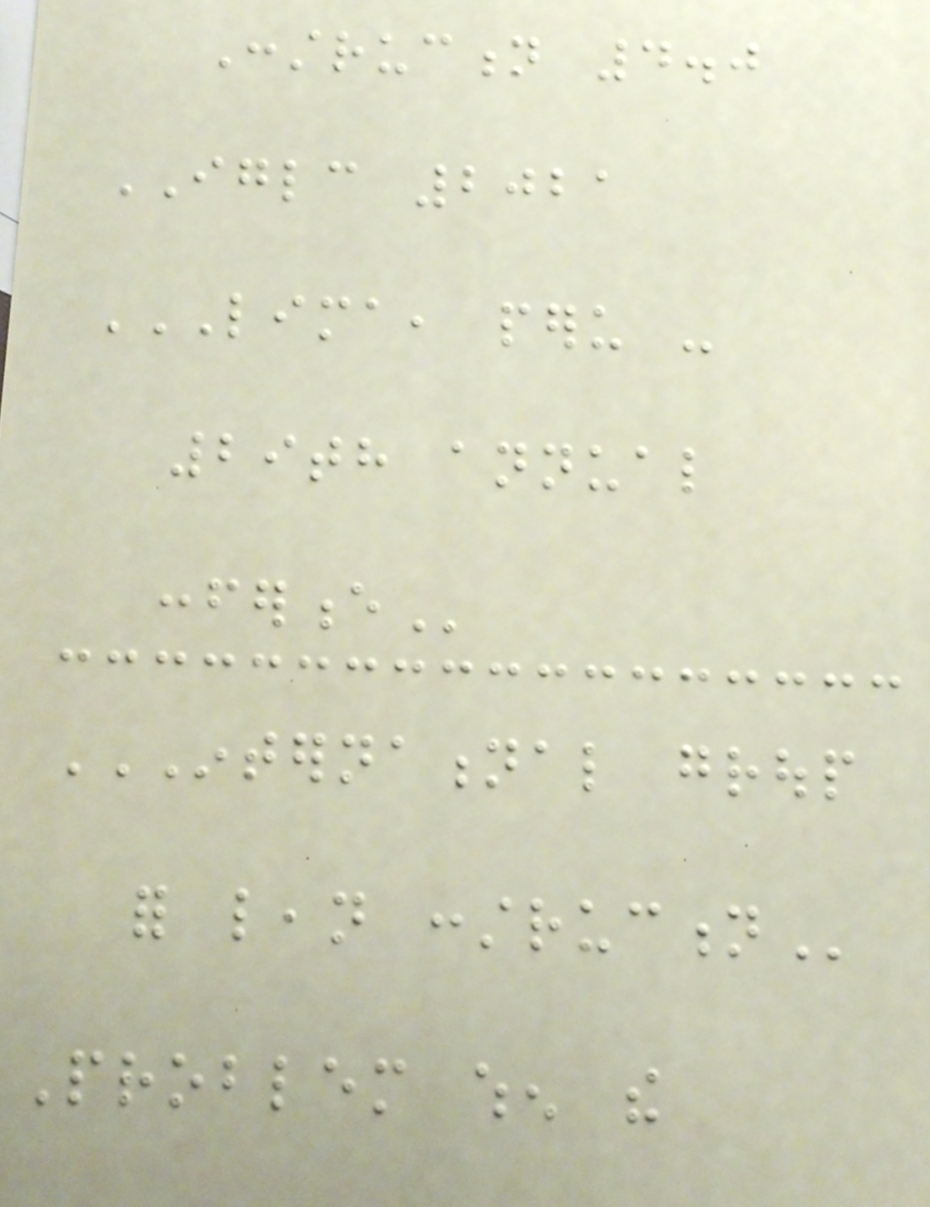Construction 4.0
IGLC 2021
LIMA, PERU -
29TH ANNUAL
CONFERENCE
INTERNATIONAL GROUP
FOR LEAN CONSTRUCTION
Problem when the
